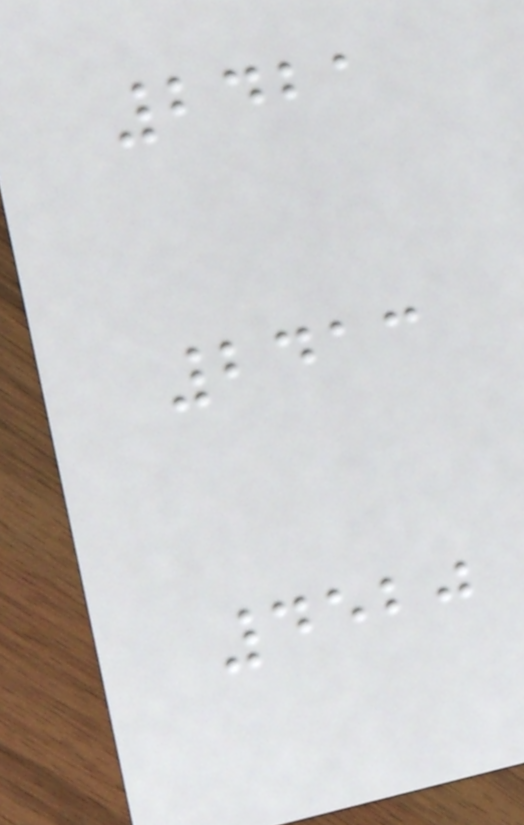2421
2413
4520
